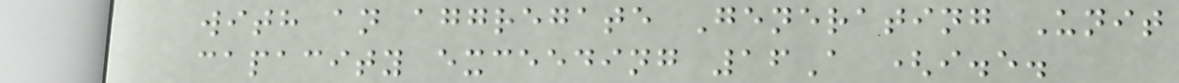with an aggregate Generating Unit
capacity exceeding 16A (i.e.
